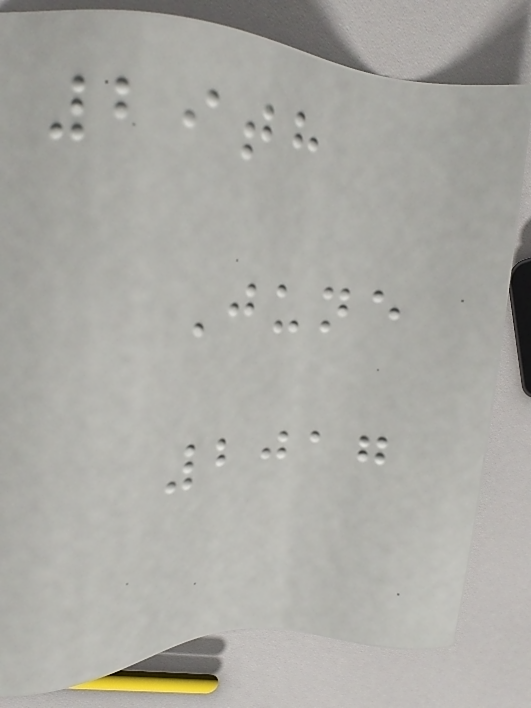29th
June
2017
